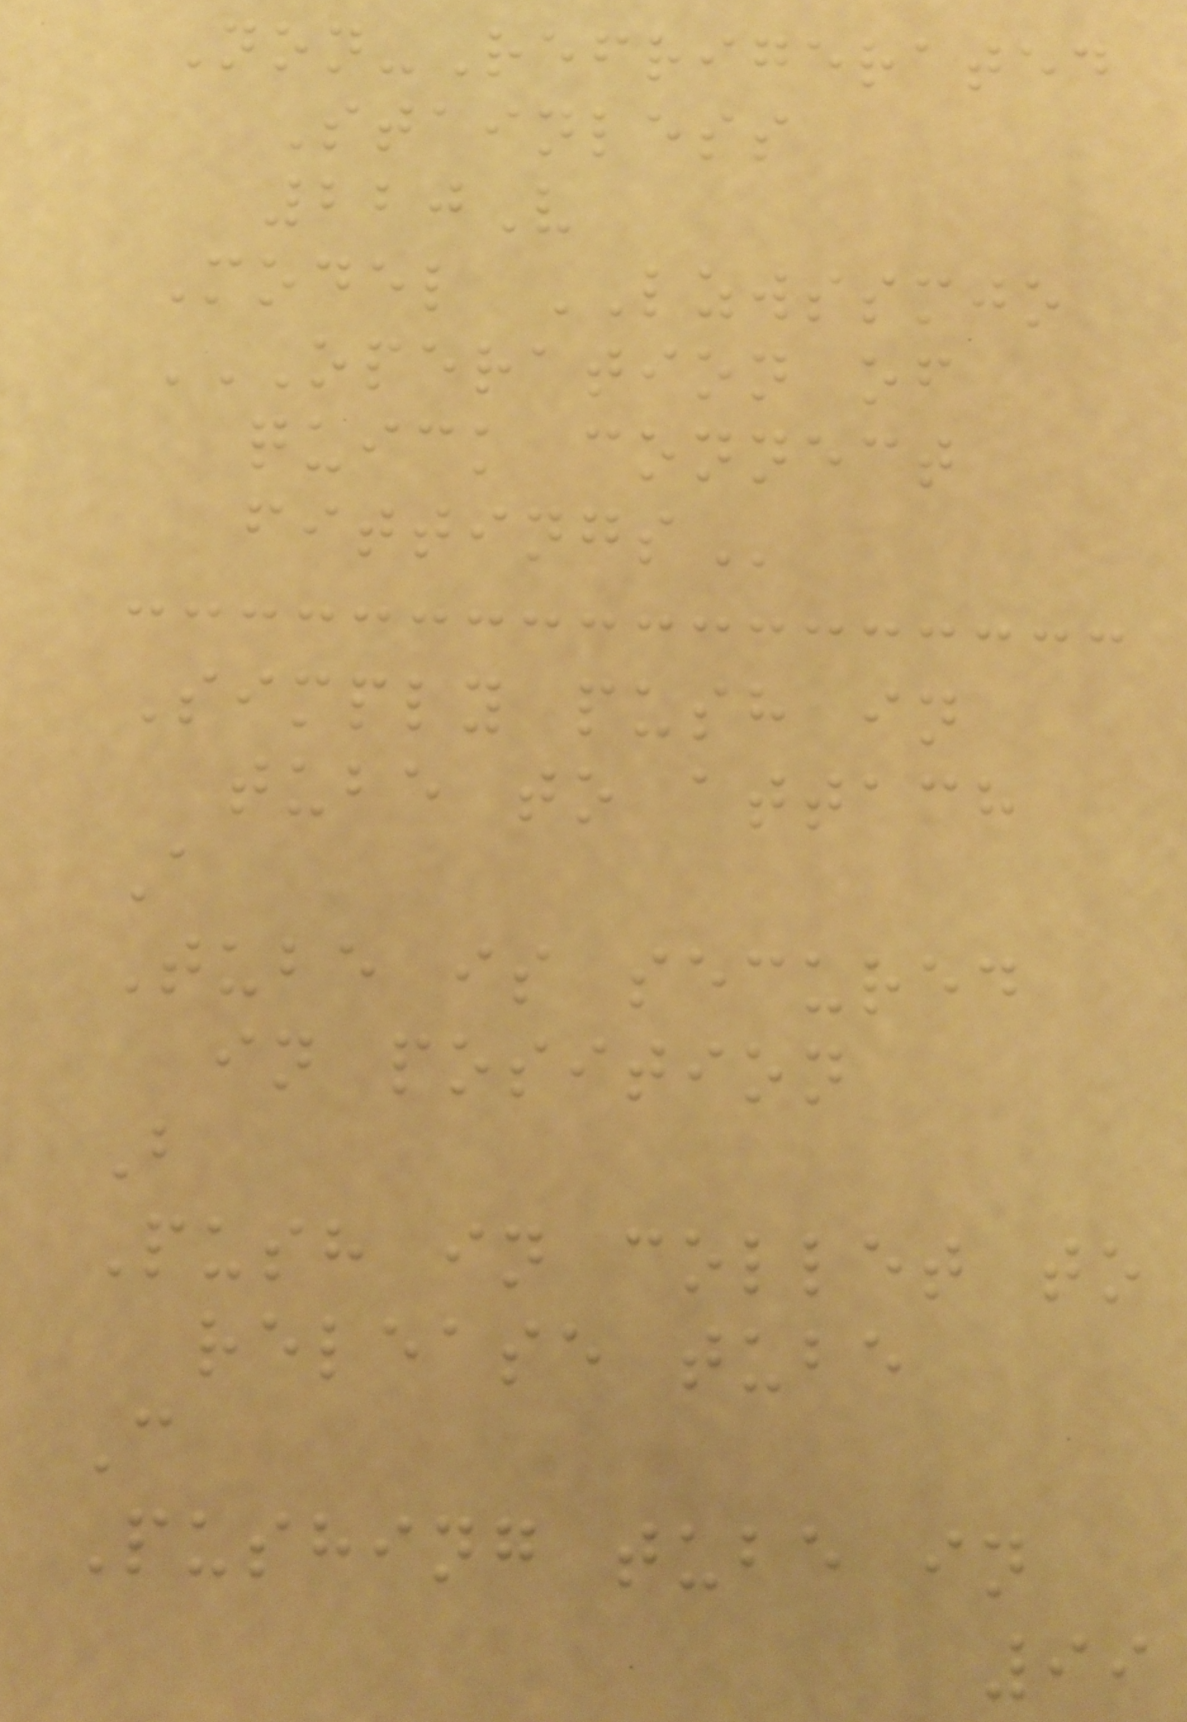Non-Refrigerated
Stainless
220V
Model LZWSSMJO
OPERATION OF
QUICK CONNECT
FITTINGS
Simply push in
tube to attach
A
Tube is secured
in position
B
Push in collet to
release tube
C
Pushing tube in
99
